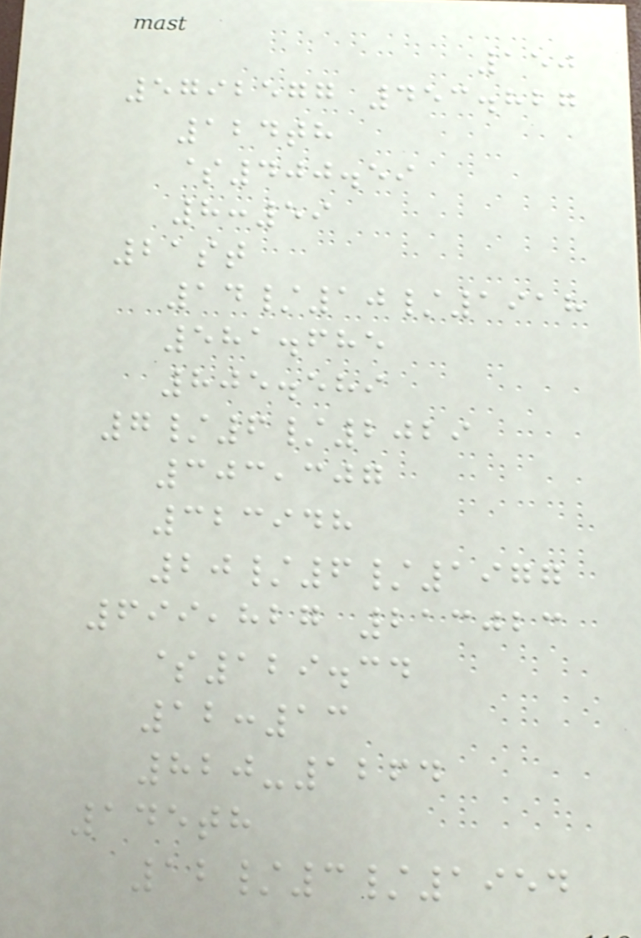150
5792577 453.827
124th
$400.59
8:59
21st
14/10/1918
581.685
805.589
7/6/2029
303,307
323948
20/6/1977
699,827 213023
$129.34
12:13
820-1264
145th
12/3/1954
